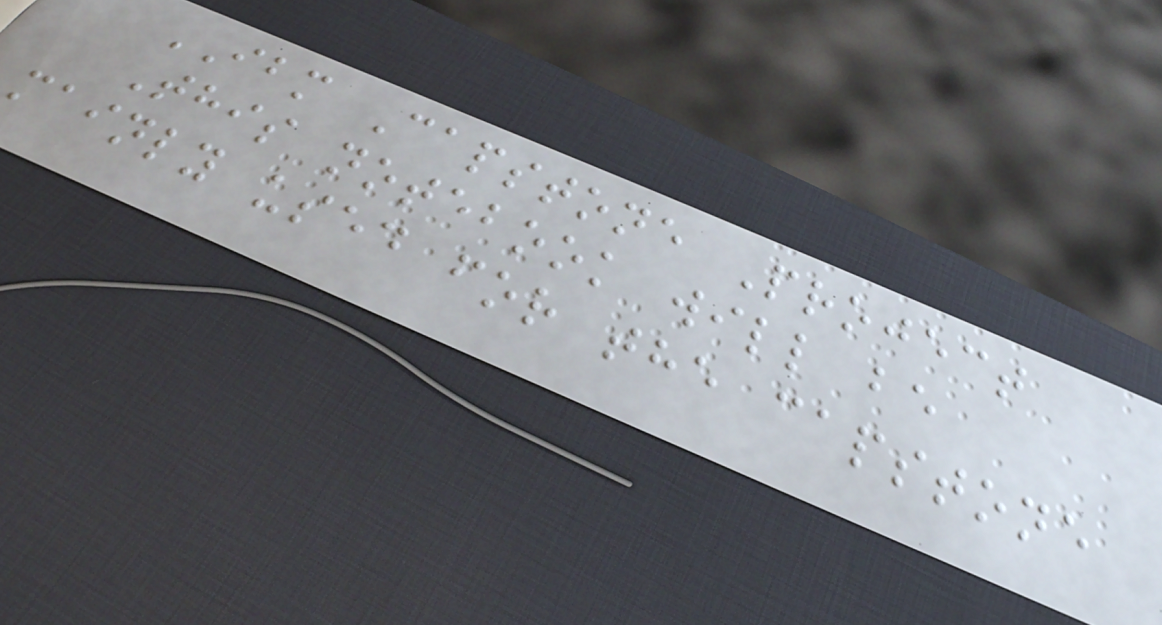IBM Capstone Project
This notebook will be
mainly used for the capstone
